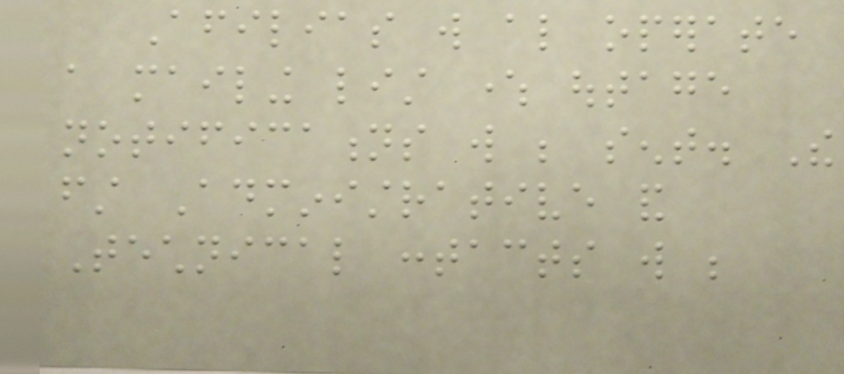Afilias will also operate
a mailing list where outage
notifications will be sent. The
first Administrative and
Technical contacts will be
